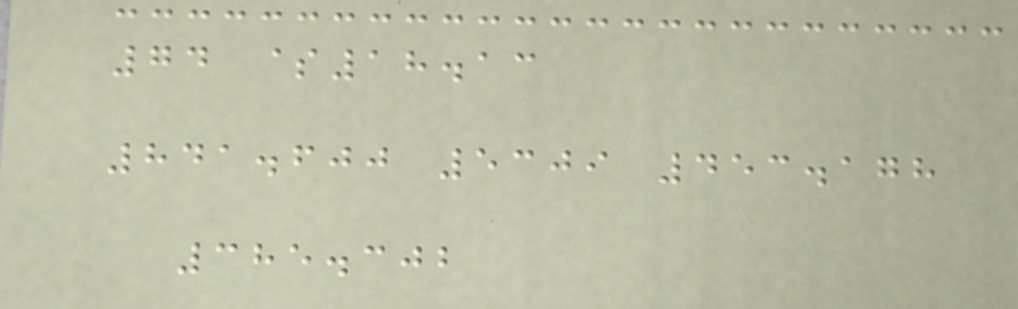74 $18.13
841.600 5309 453.178
385.302
